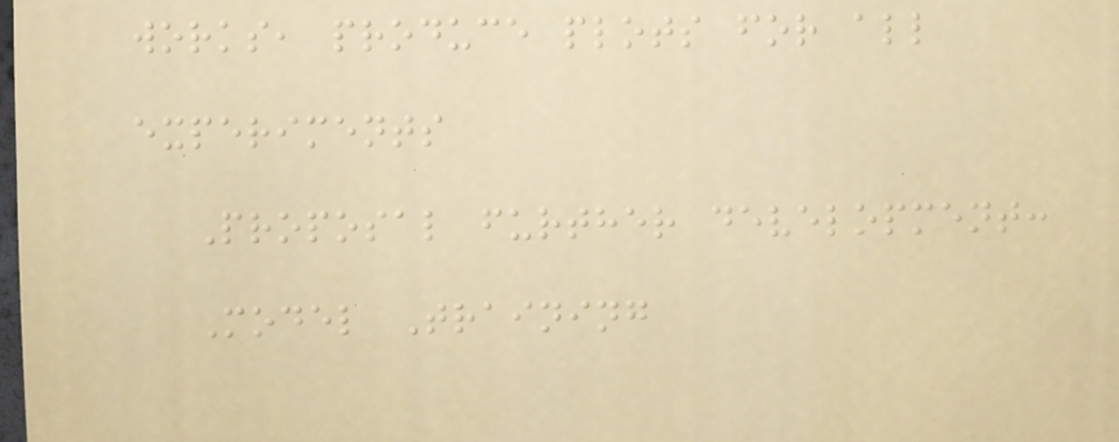works, produce plots for all
experiments
Proposal further development:
Model Training
